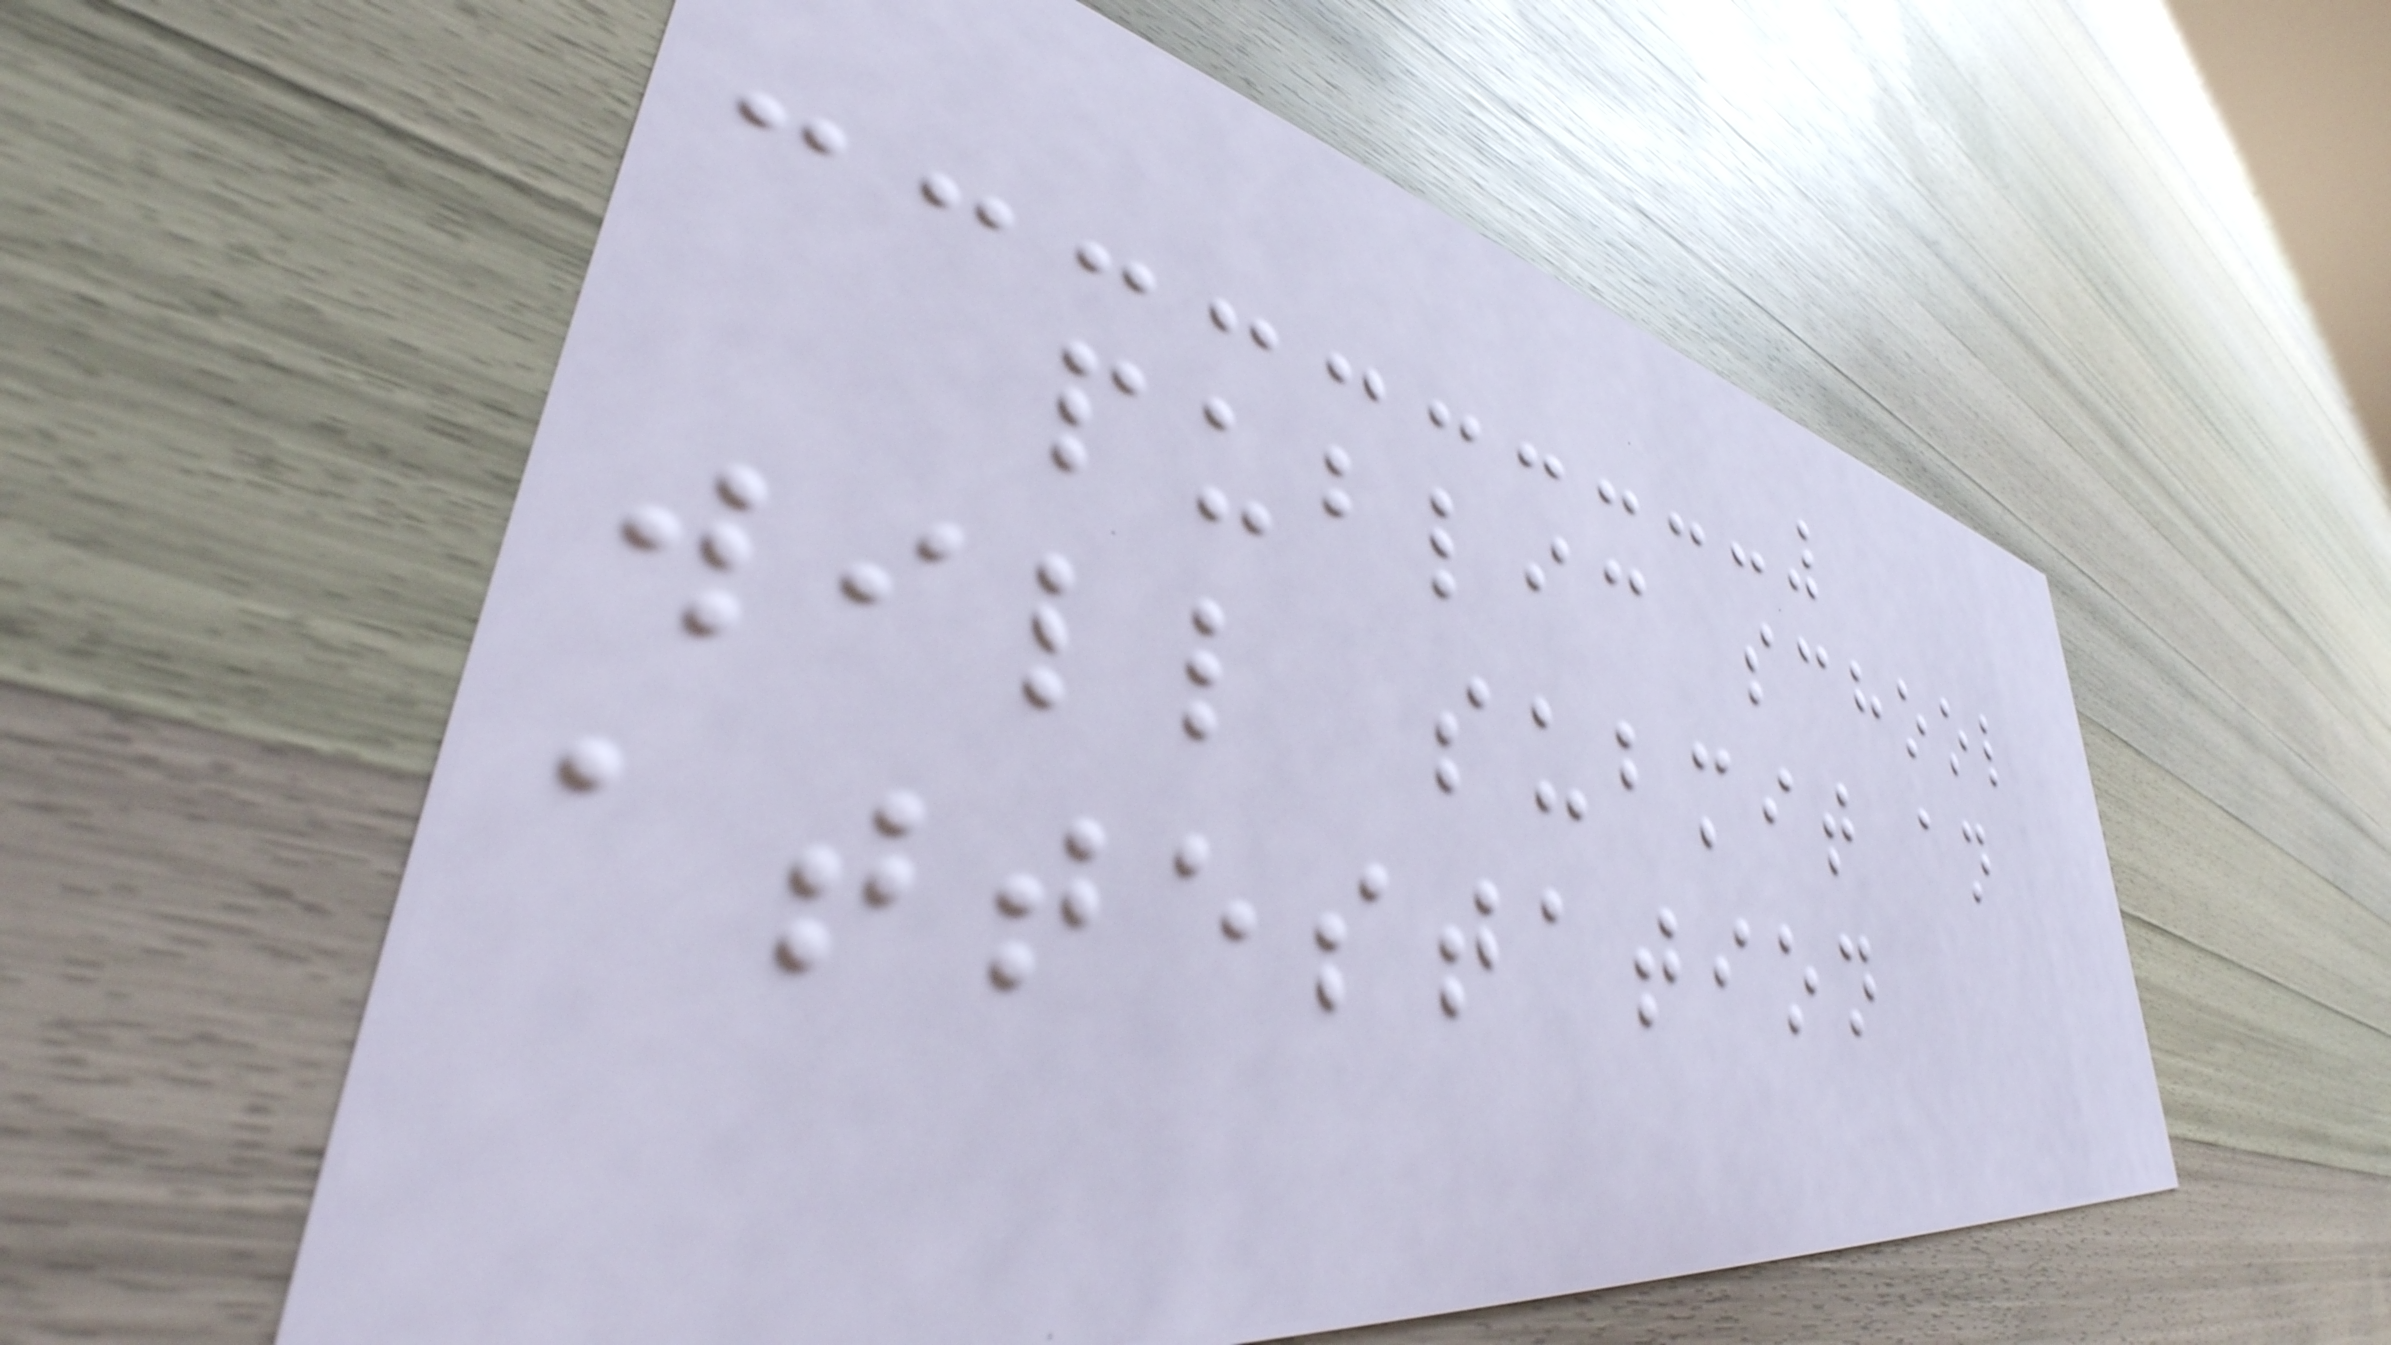public school
will submit an
attestation
